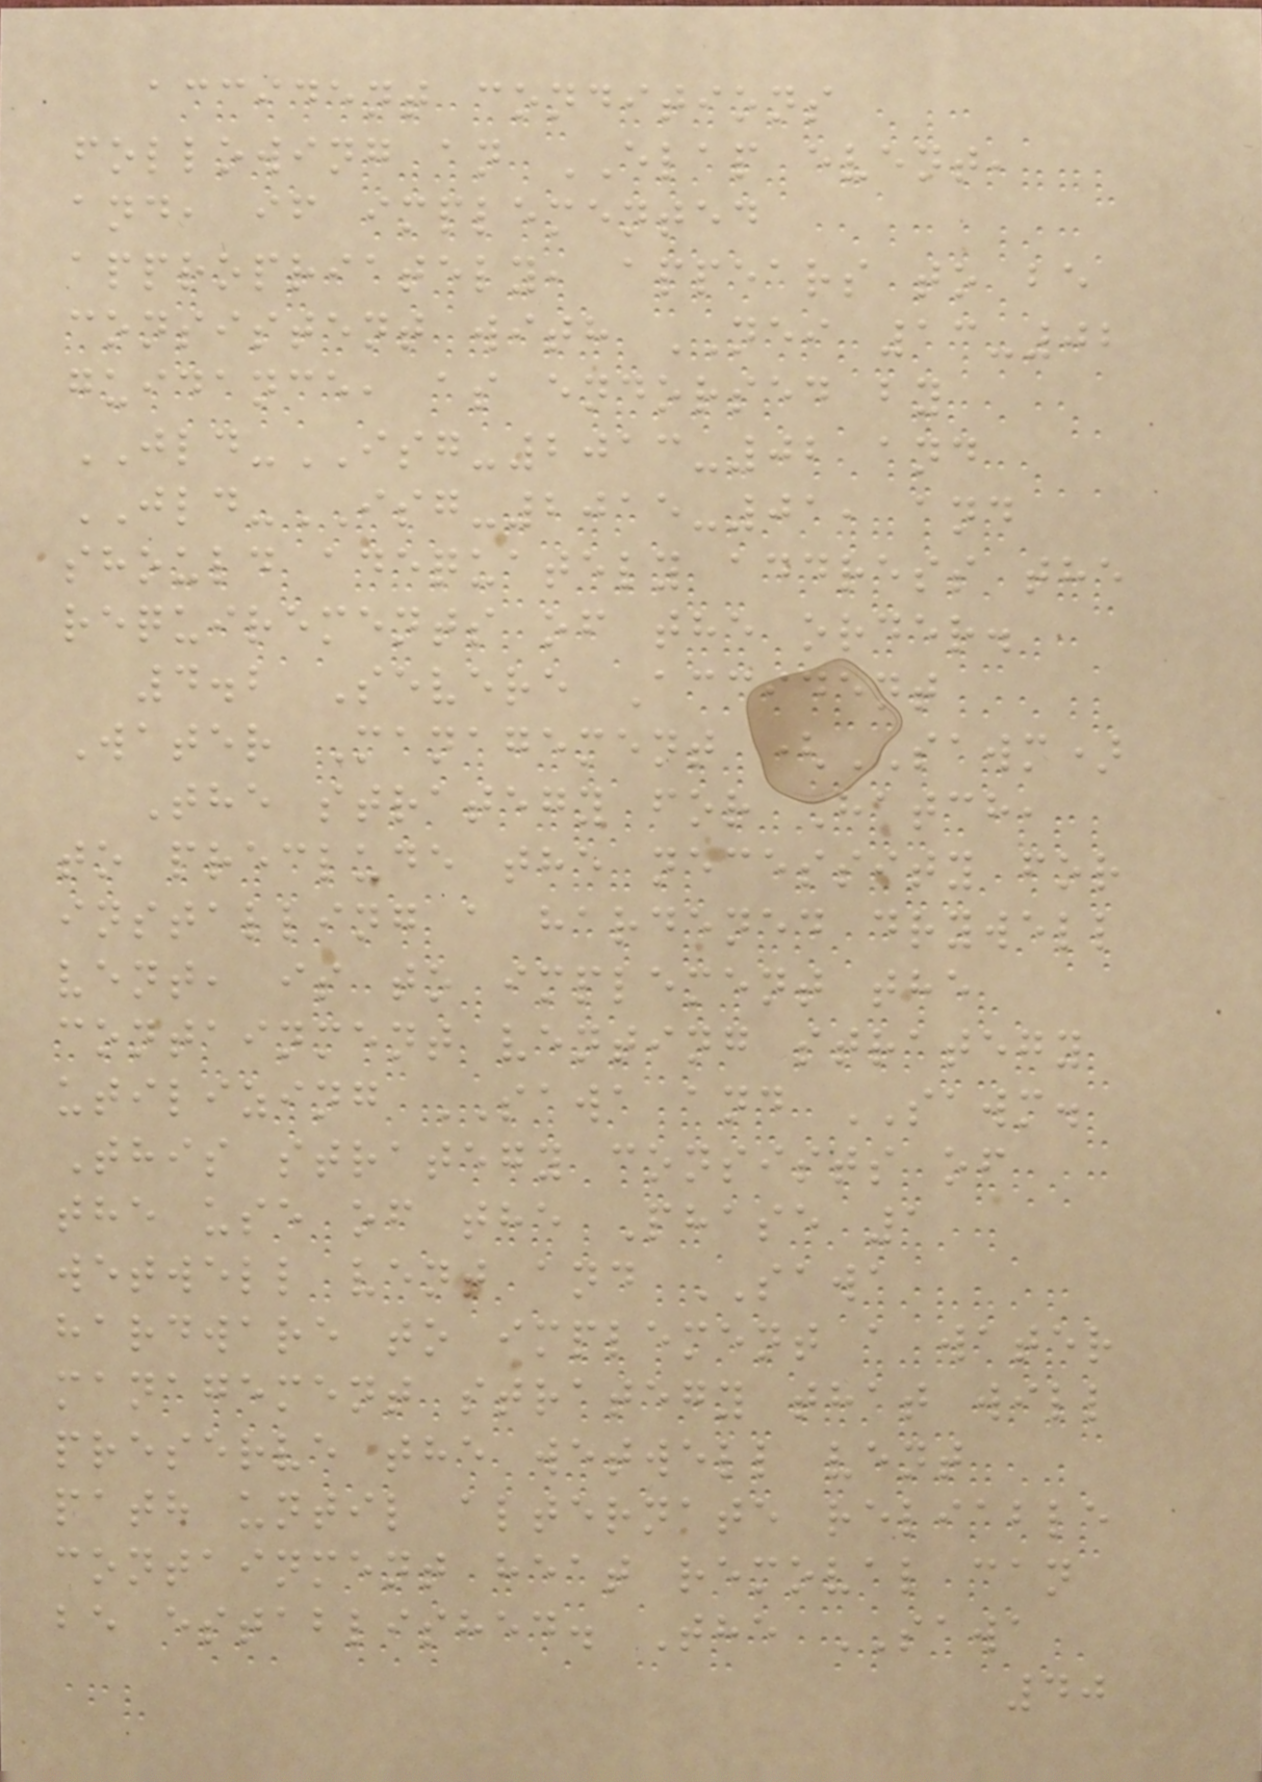accident conditions
following an ELAP event,
and, if implemented
appropriately, appears to be
consistent with NEI 13-02
guidance, as endorsed by
JLD-ISG-2013-02 and
JLD-ISG-2015-01, and
should adequately address the
requirements of the order.
4.2 Severe Accident
Water Management (SAWM)
The strategy for Hatch,
to preclude the necessity for
installing a hardened drywell
vent, is to implement the
containment venting strategy
utilizing SAWA and SAWM.
This strategy consists of
the use of the Phase 1
wetwell vent and SAWA
hardware to implement a water
management strategy that will
preserve the wetwell vent
path until alternate reliable
containment heat removal can
be established. The SAWA
40
